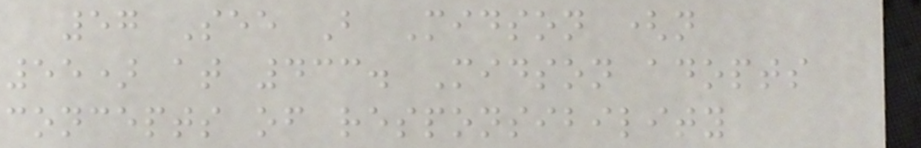57 See B Midson (n
55) at 433. Midson adopts
concepts of responsibility
